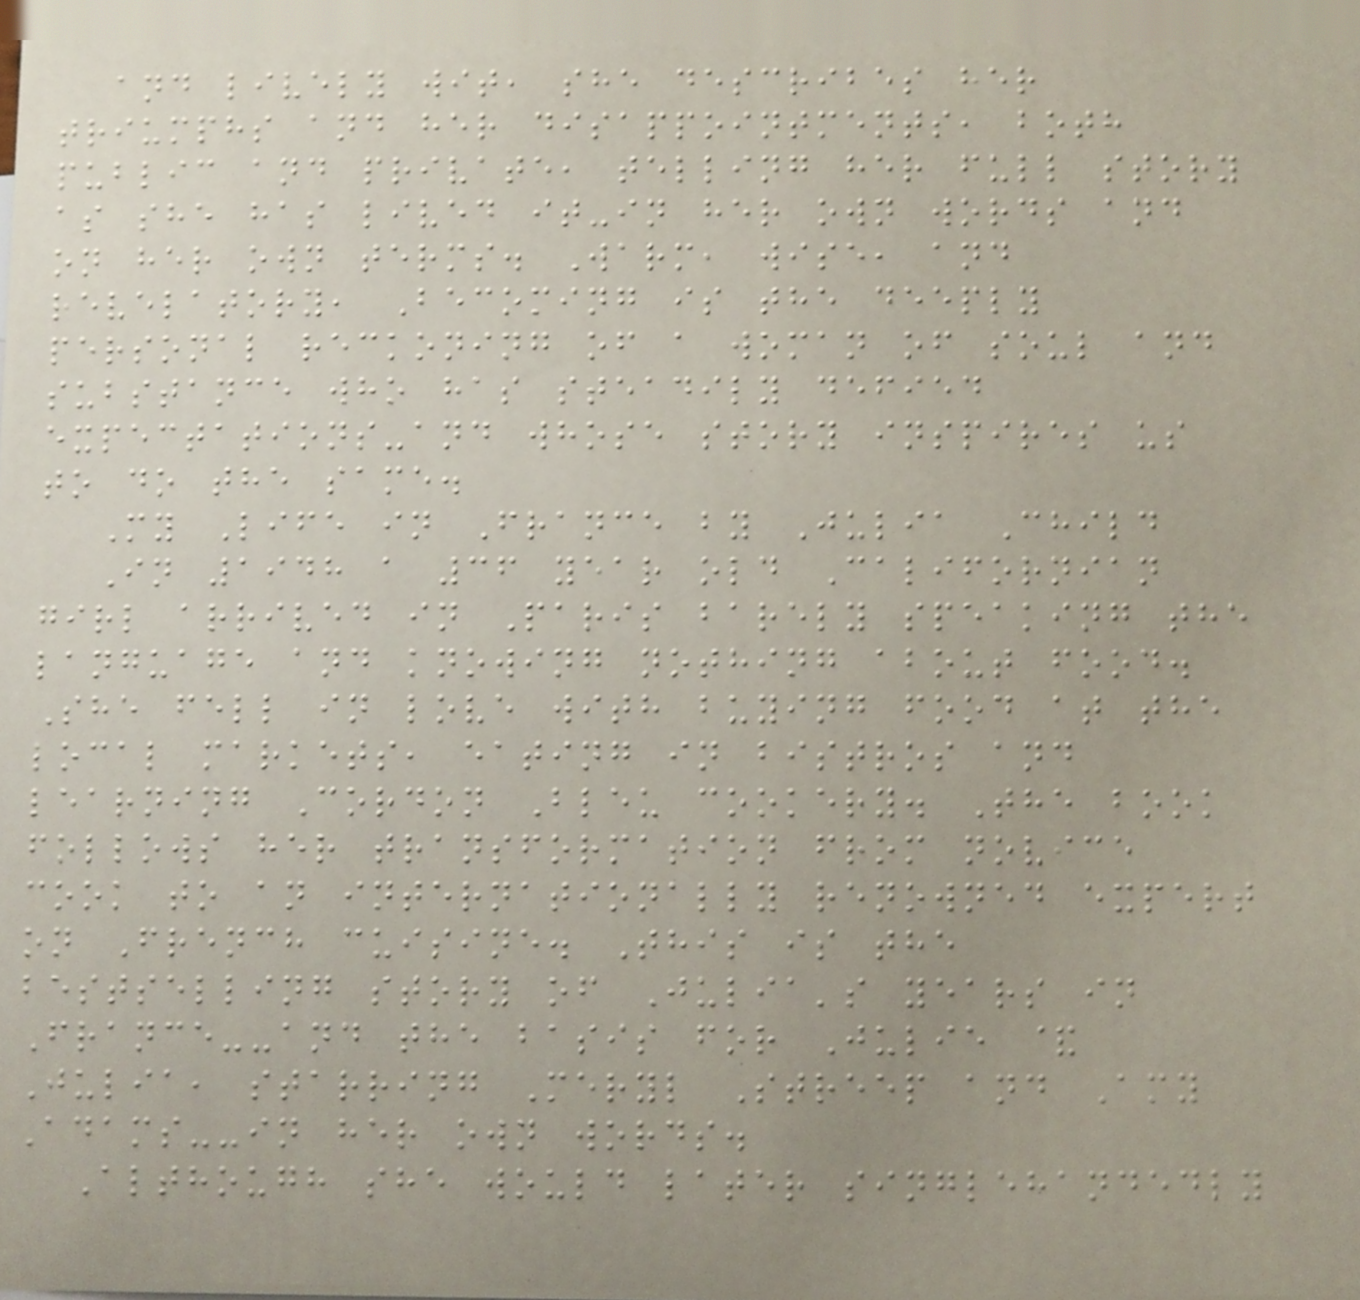and lively wit, she describes her
triumphs and her disappointments, both
public and private, telling her full story
as she has lived it-in her own words and
on her own terms. Warm, wise, and
revelatory, Becoming is the deeply
personal reckoning of a woman of soul and
substance who has steadily defied
expectations-and whose story inspires us
to do the same.
My Life in France by Julia Child
In 1948 a 36 year old Californian
girl arrived in Paris barely speaking the
language and knowing nothing about food.
She fell in love with buying food at the
local markets, eating in bistros and
learning Cordon Bleu cookery. The book
follows her transformation from novice
cook to an internationally renowned expert
on French cuisine. This is the
bestselling story of Julia's years in
France--and the basis for Julie &
Julia, starring Meryl Streep and Amy
Adams--in her own words.
Although she would later singlehandedly
